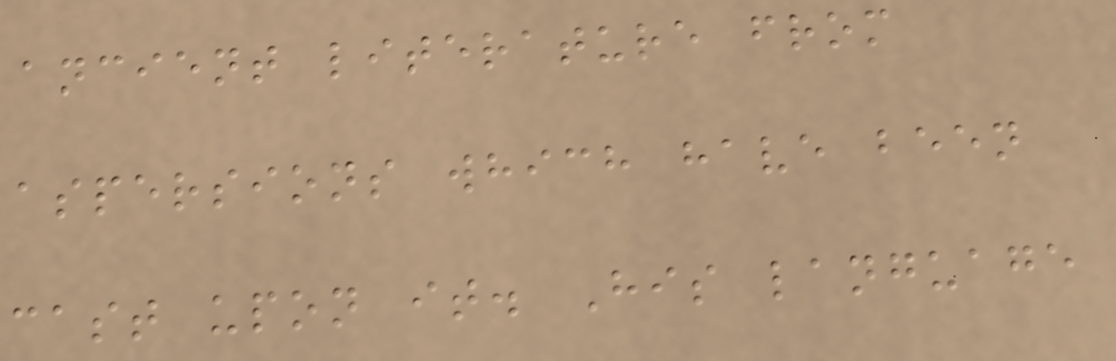ancient literature from
aspersions which have been
cast upon it. His language
